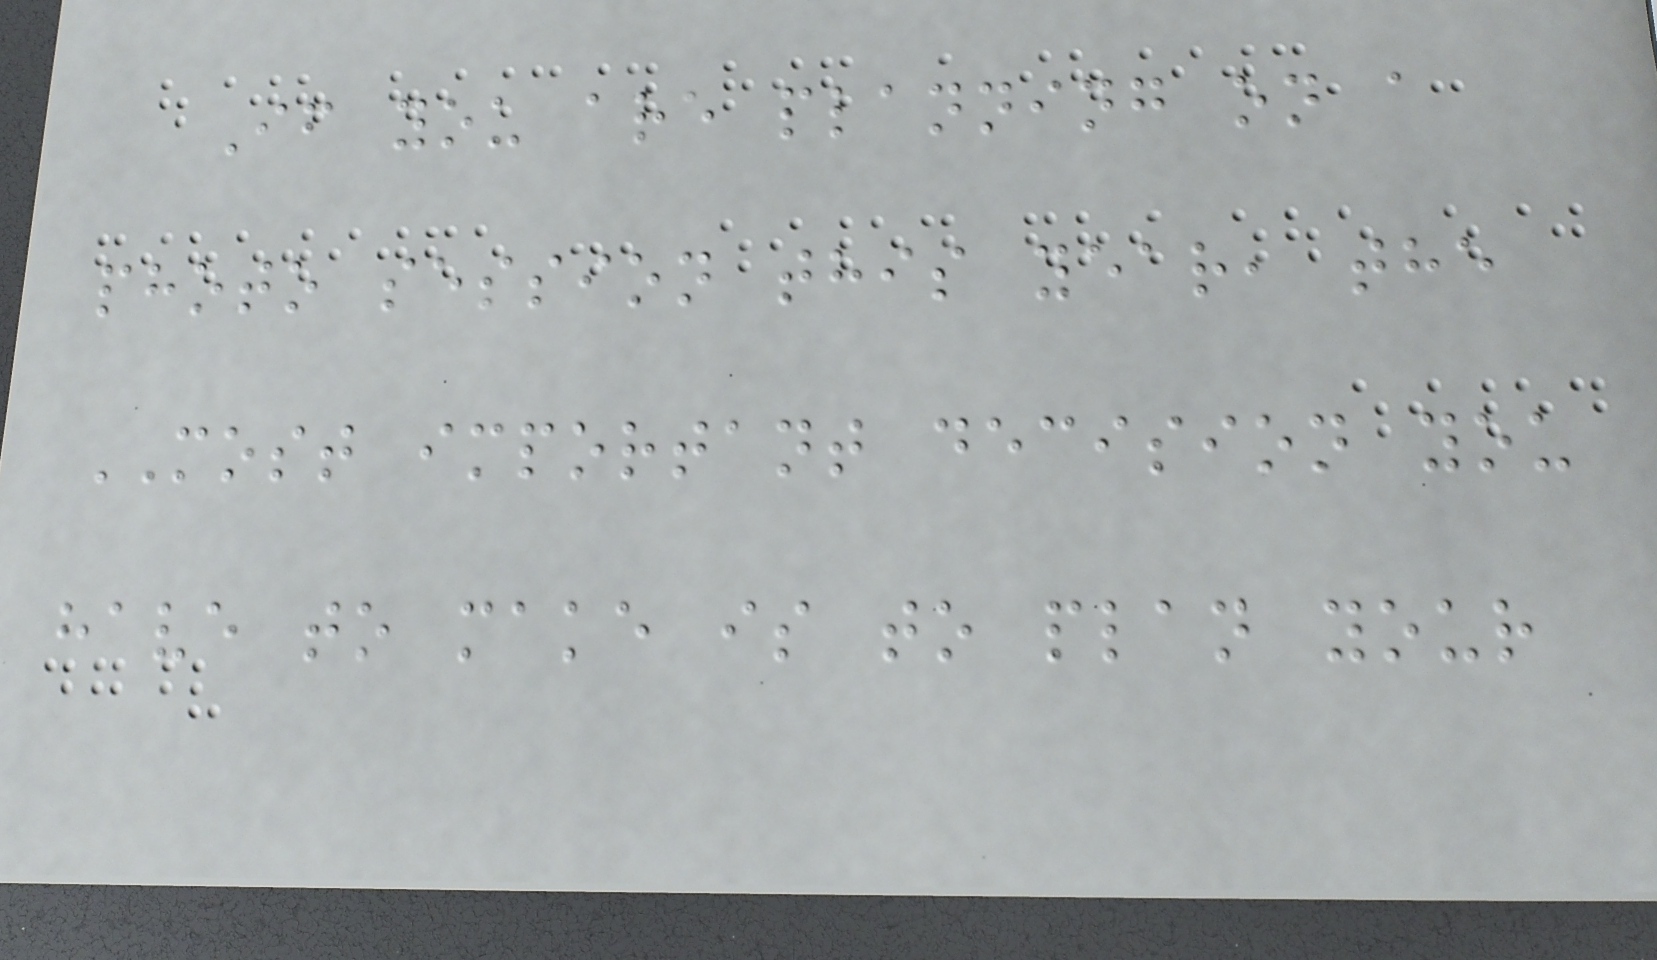If you are planning on a
photo session this year, the
MOST important decision you
have to make is to plan your
